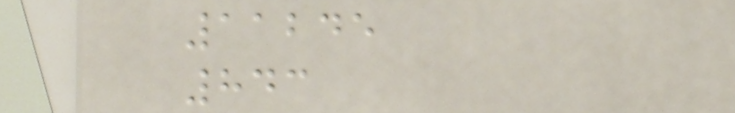11245
843
